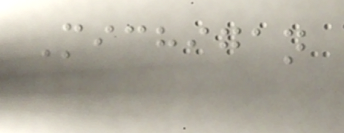Michigan
